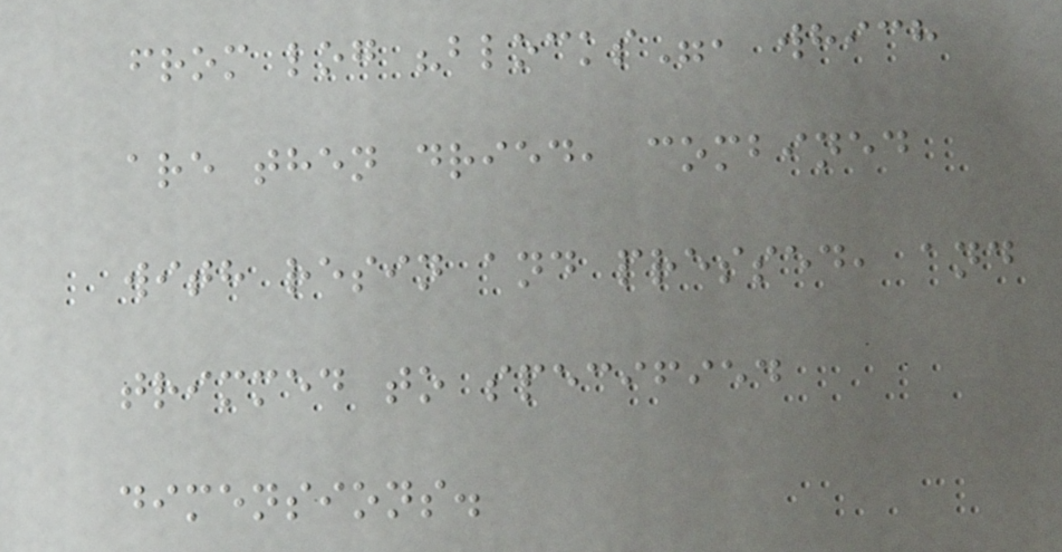from log "blocks", which
are then dried, combined
with resin and pressed, and
trimmed to specified
dimensions.
